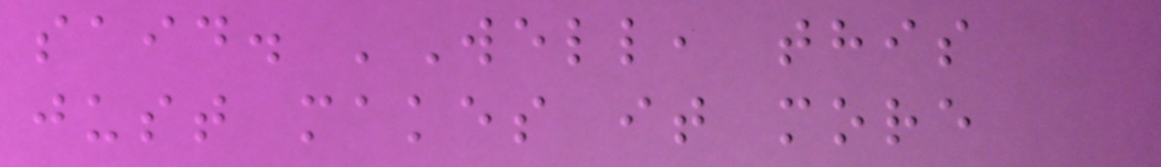said. 'Well, this
just makes it more
